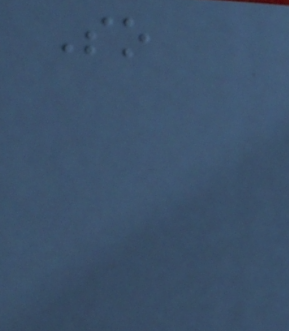So
